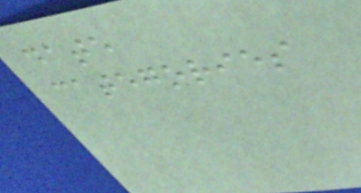date
categories
